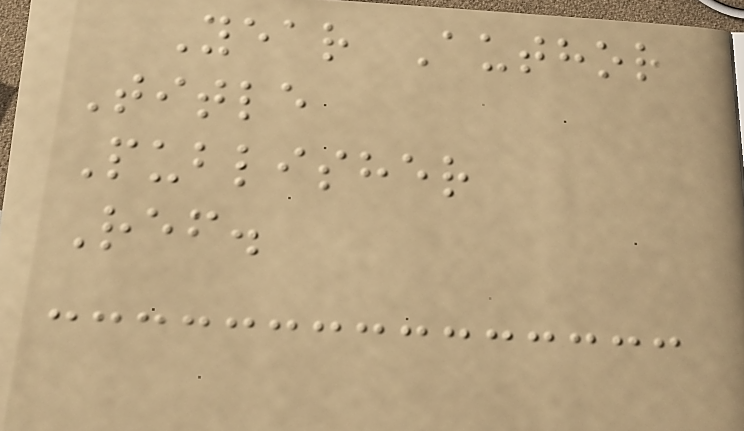Year Author
Title
Publisher
Ref.
